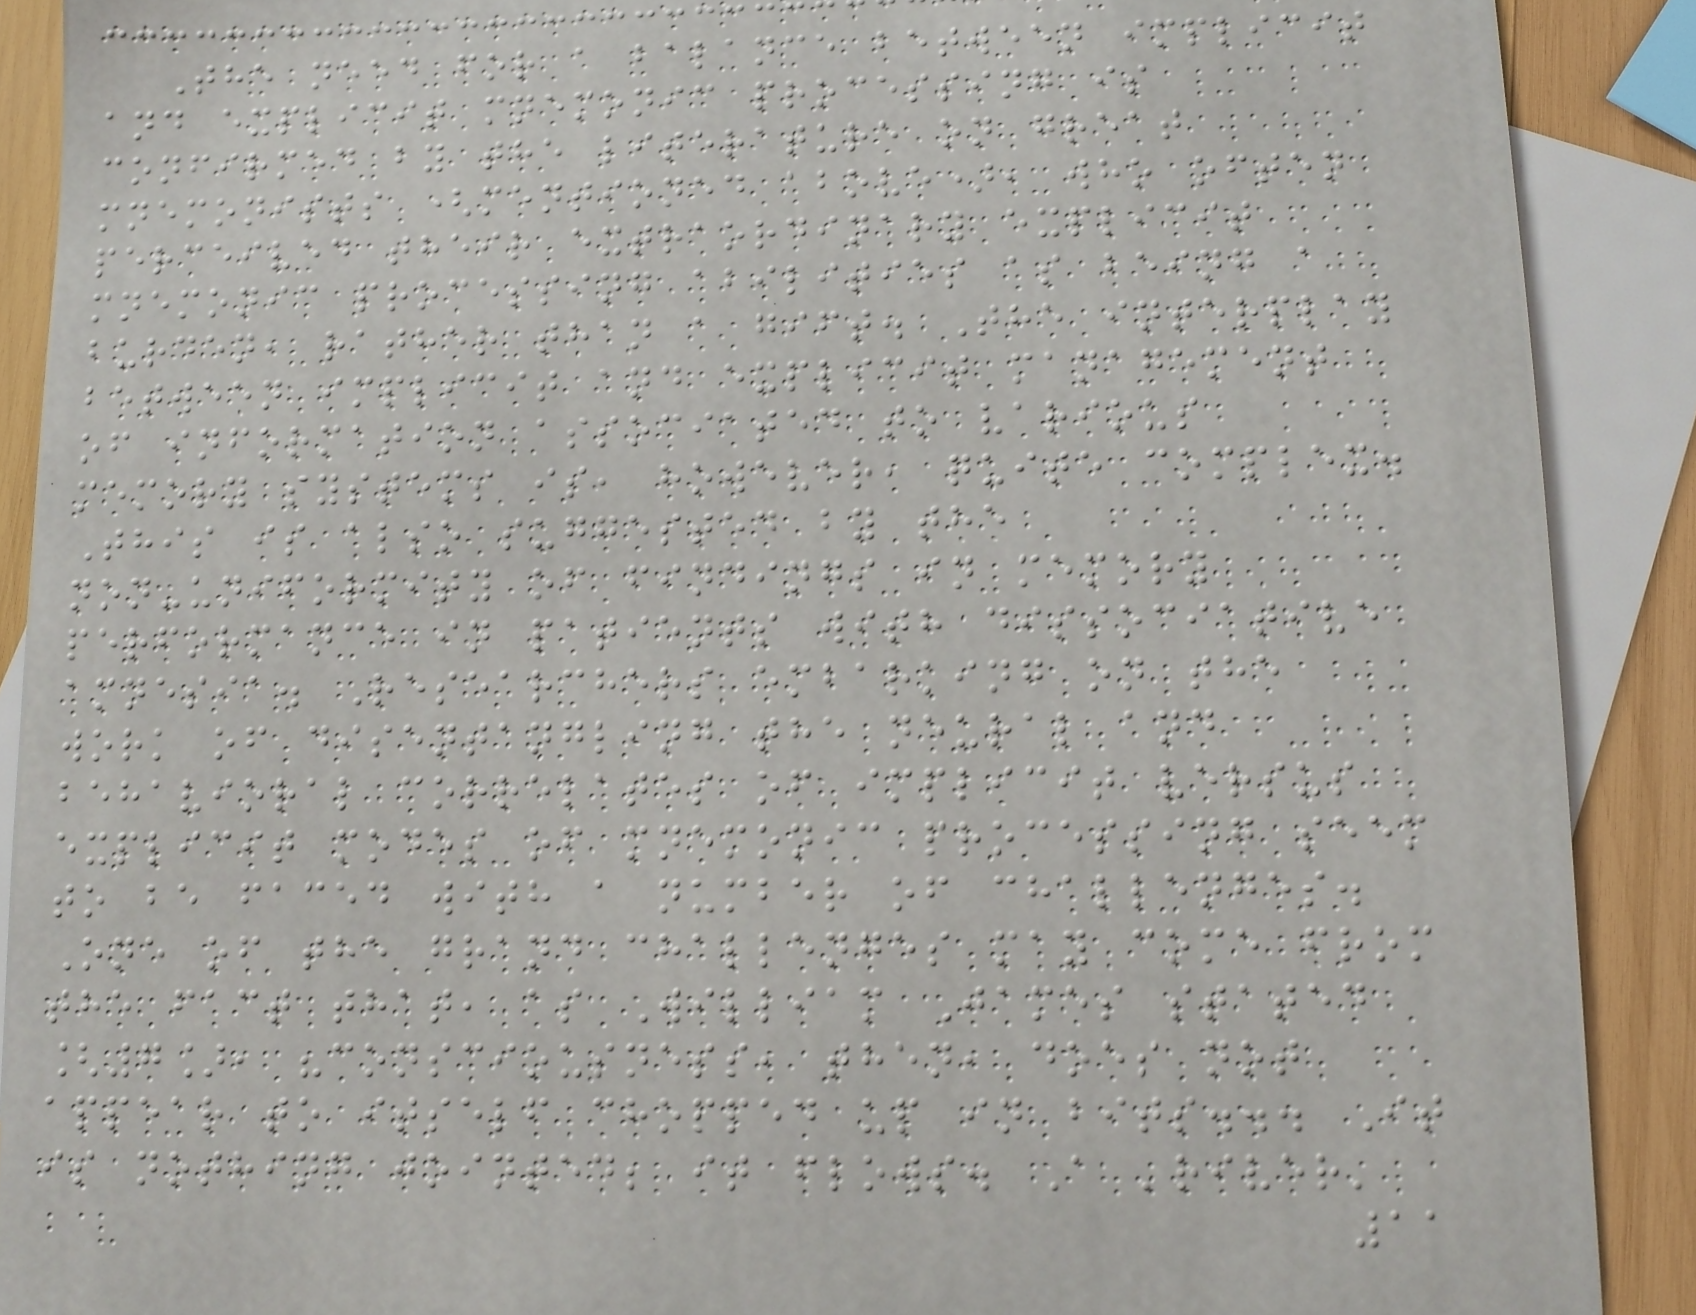The need for a balance between implicit
and explicit mnemonic processing is
confirmed by the literature on great
mnemonists (mentioned above), who often
perceived their extraordinary explicit
mnemonic processing abilities as being a
burden, rather than a gift. The interplay
between implicit and explicit management
of information associated to various
memory systems is, however, quite complex.
This is also suggested by the
non-uniformity of findings in memory
performance in patients with dissociative
amnesia. Researchers embarking on the
work of disentangling the neural and
behavioral correlates of implicit versus
explicit modes of mnemonic processing seem
to be faced with a number of challenges.
One of the grand challenges may come from
the fact that, as William James stated
[7], "consciousness, then, does not
appear to itself chopped up in bits... It
is nothing jointed; it flows. A 'river'
11
